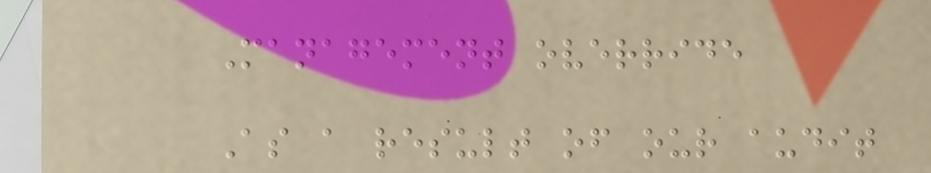Management override
As a result of our audit
